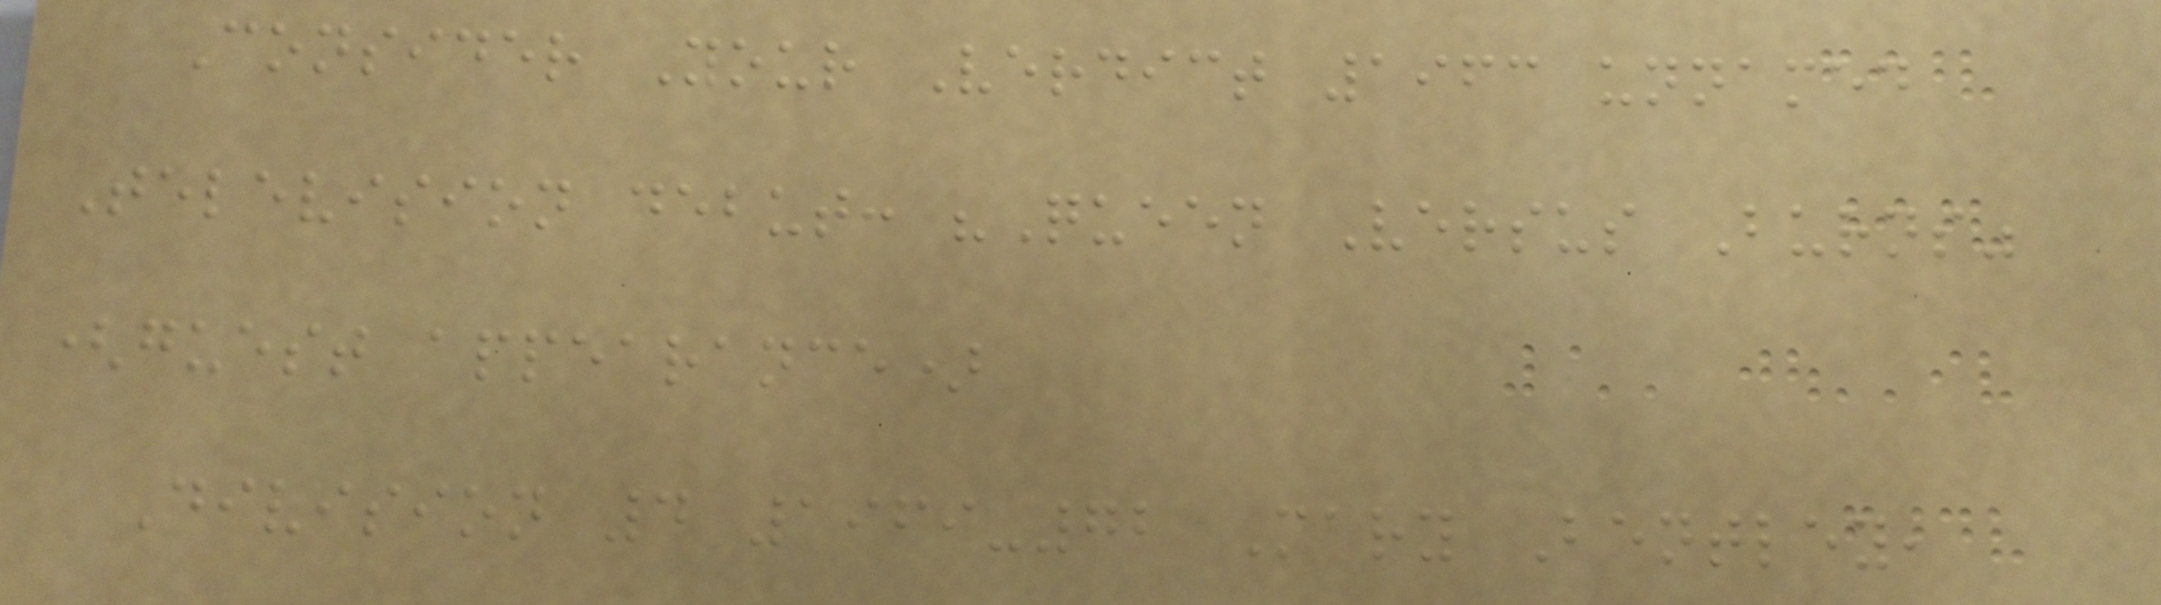Consider Your Verdict 1963 unnamed
Television debut: "Queen Versus Burns"
(guest appearance)
Division 4 1969-72 Mary Bentley,
